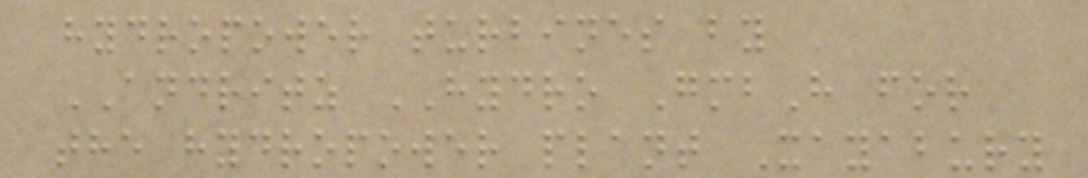hydropower turbines by
ANDRITZ HYDRO GmbH for
the hydropower plant Xayabury
